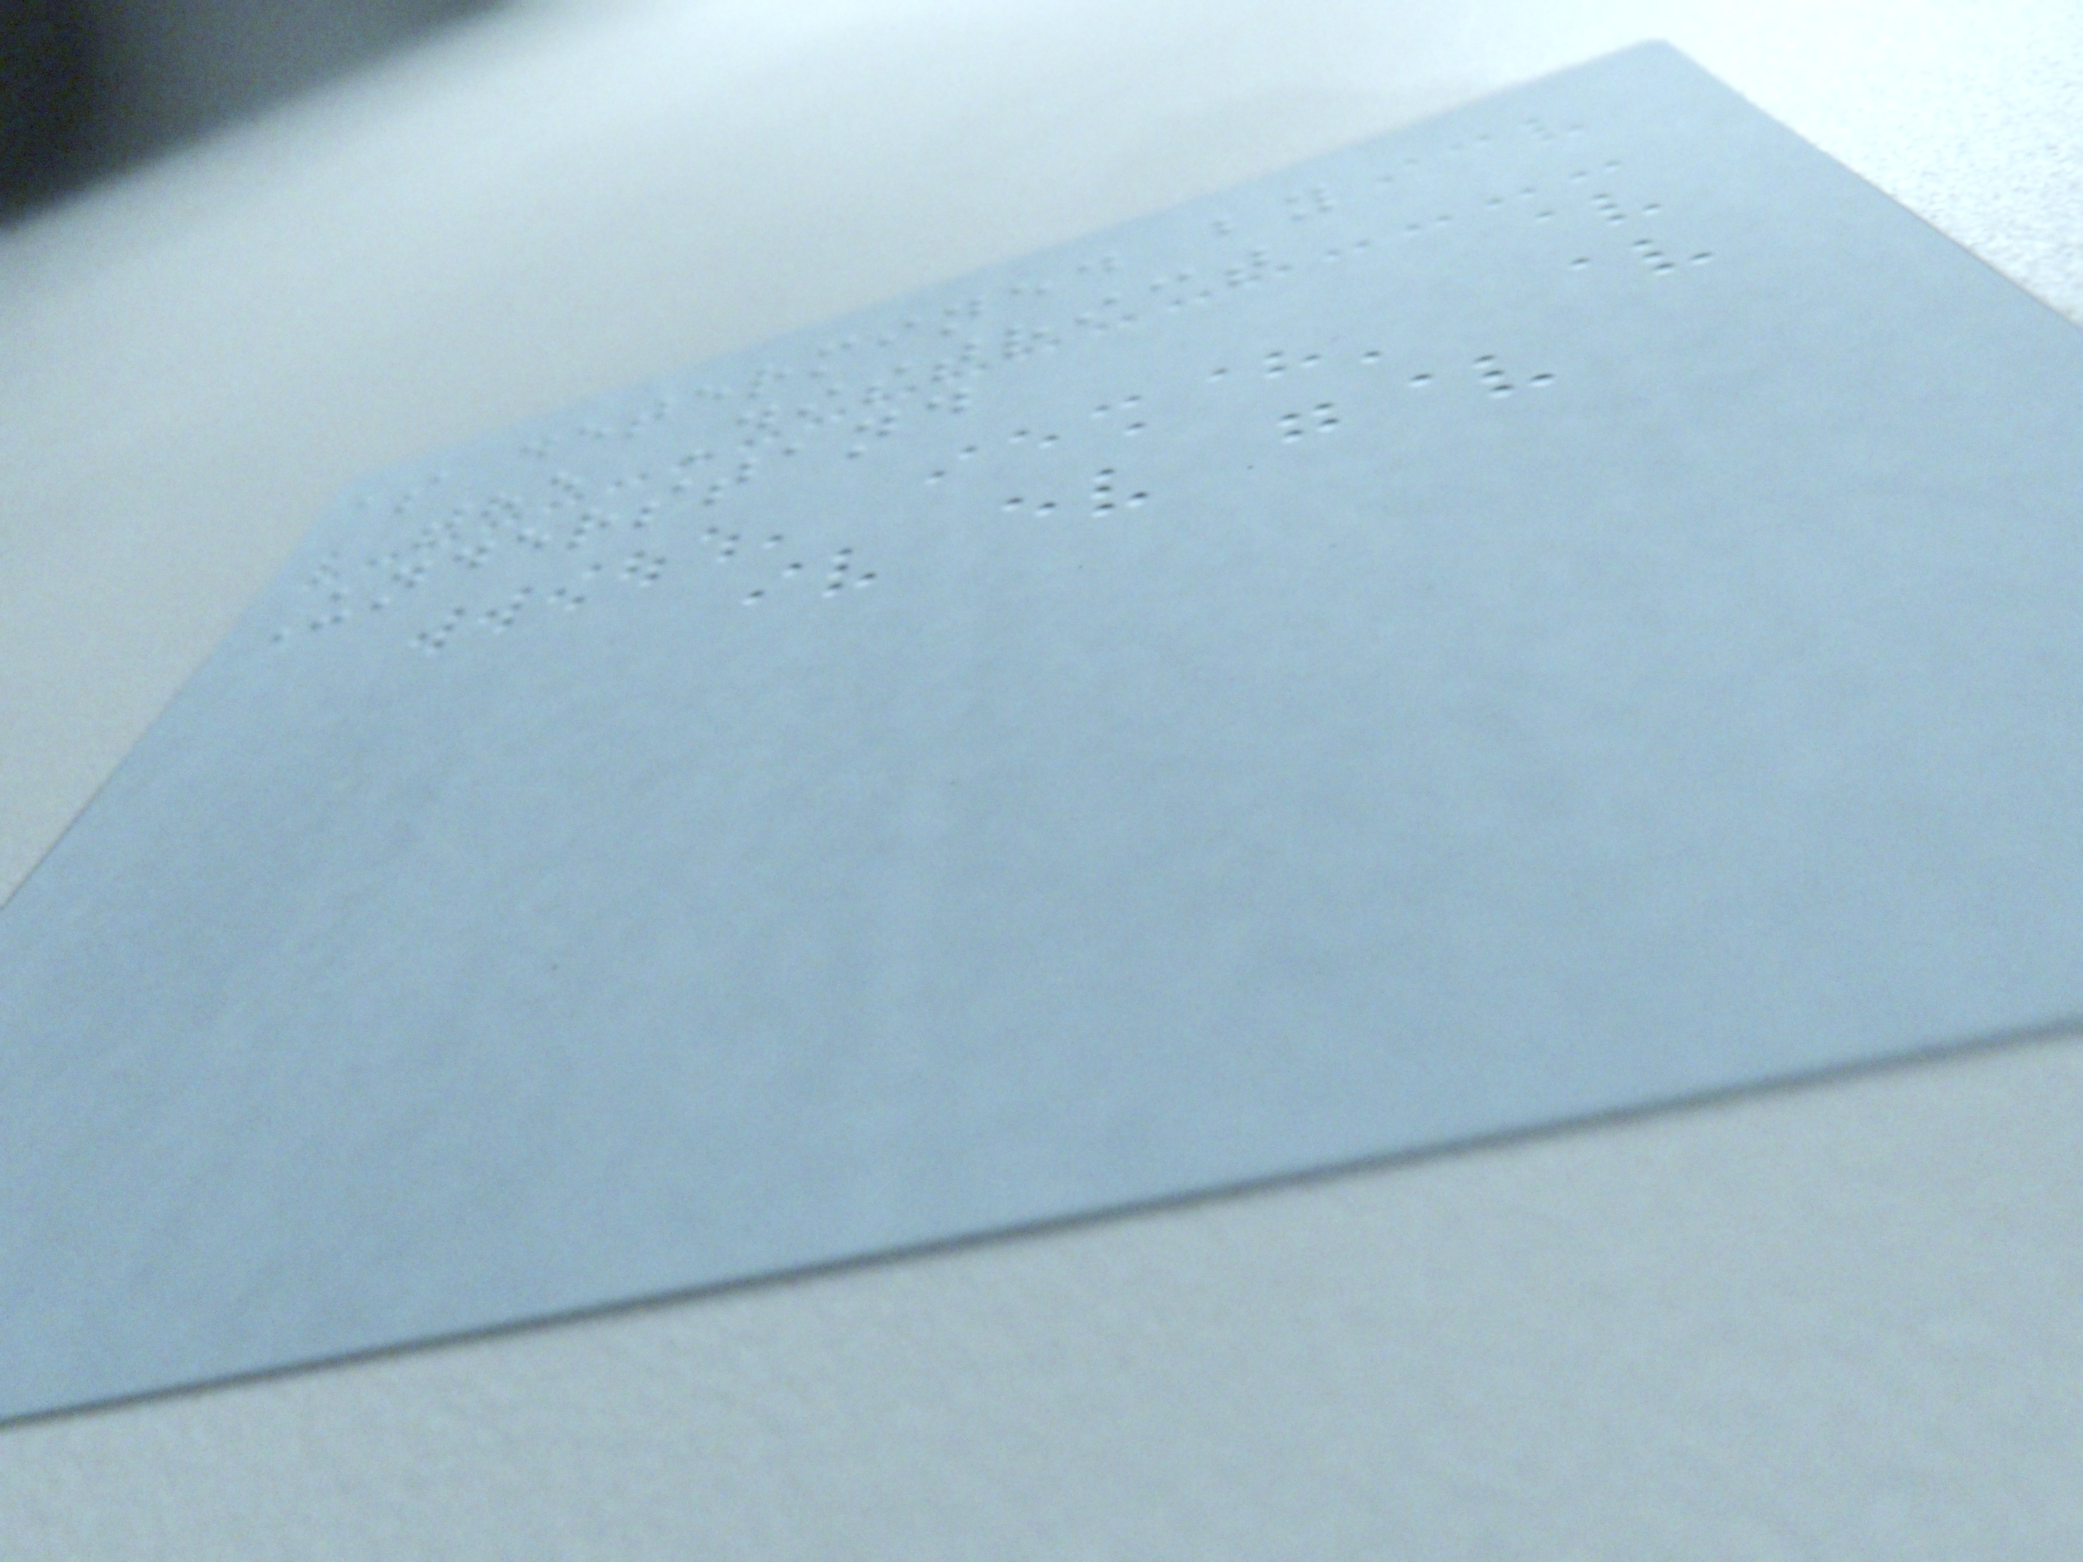as determined by
the District
Understand
